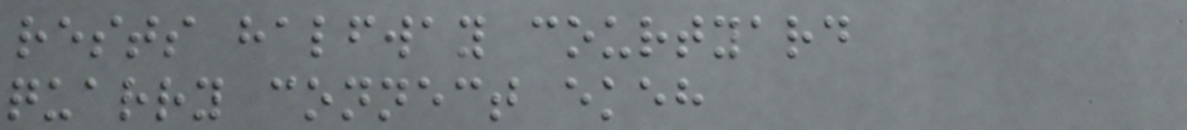rests halfway courtyard
quarry connect ekeh
